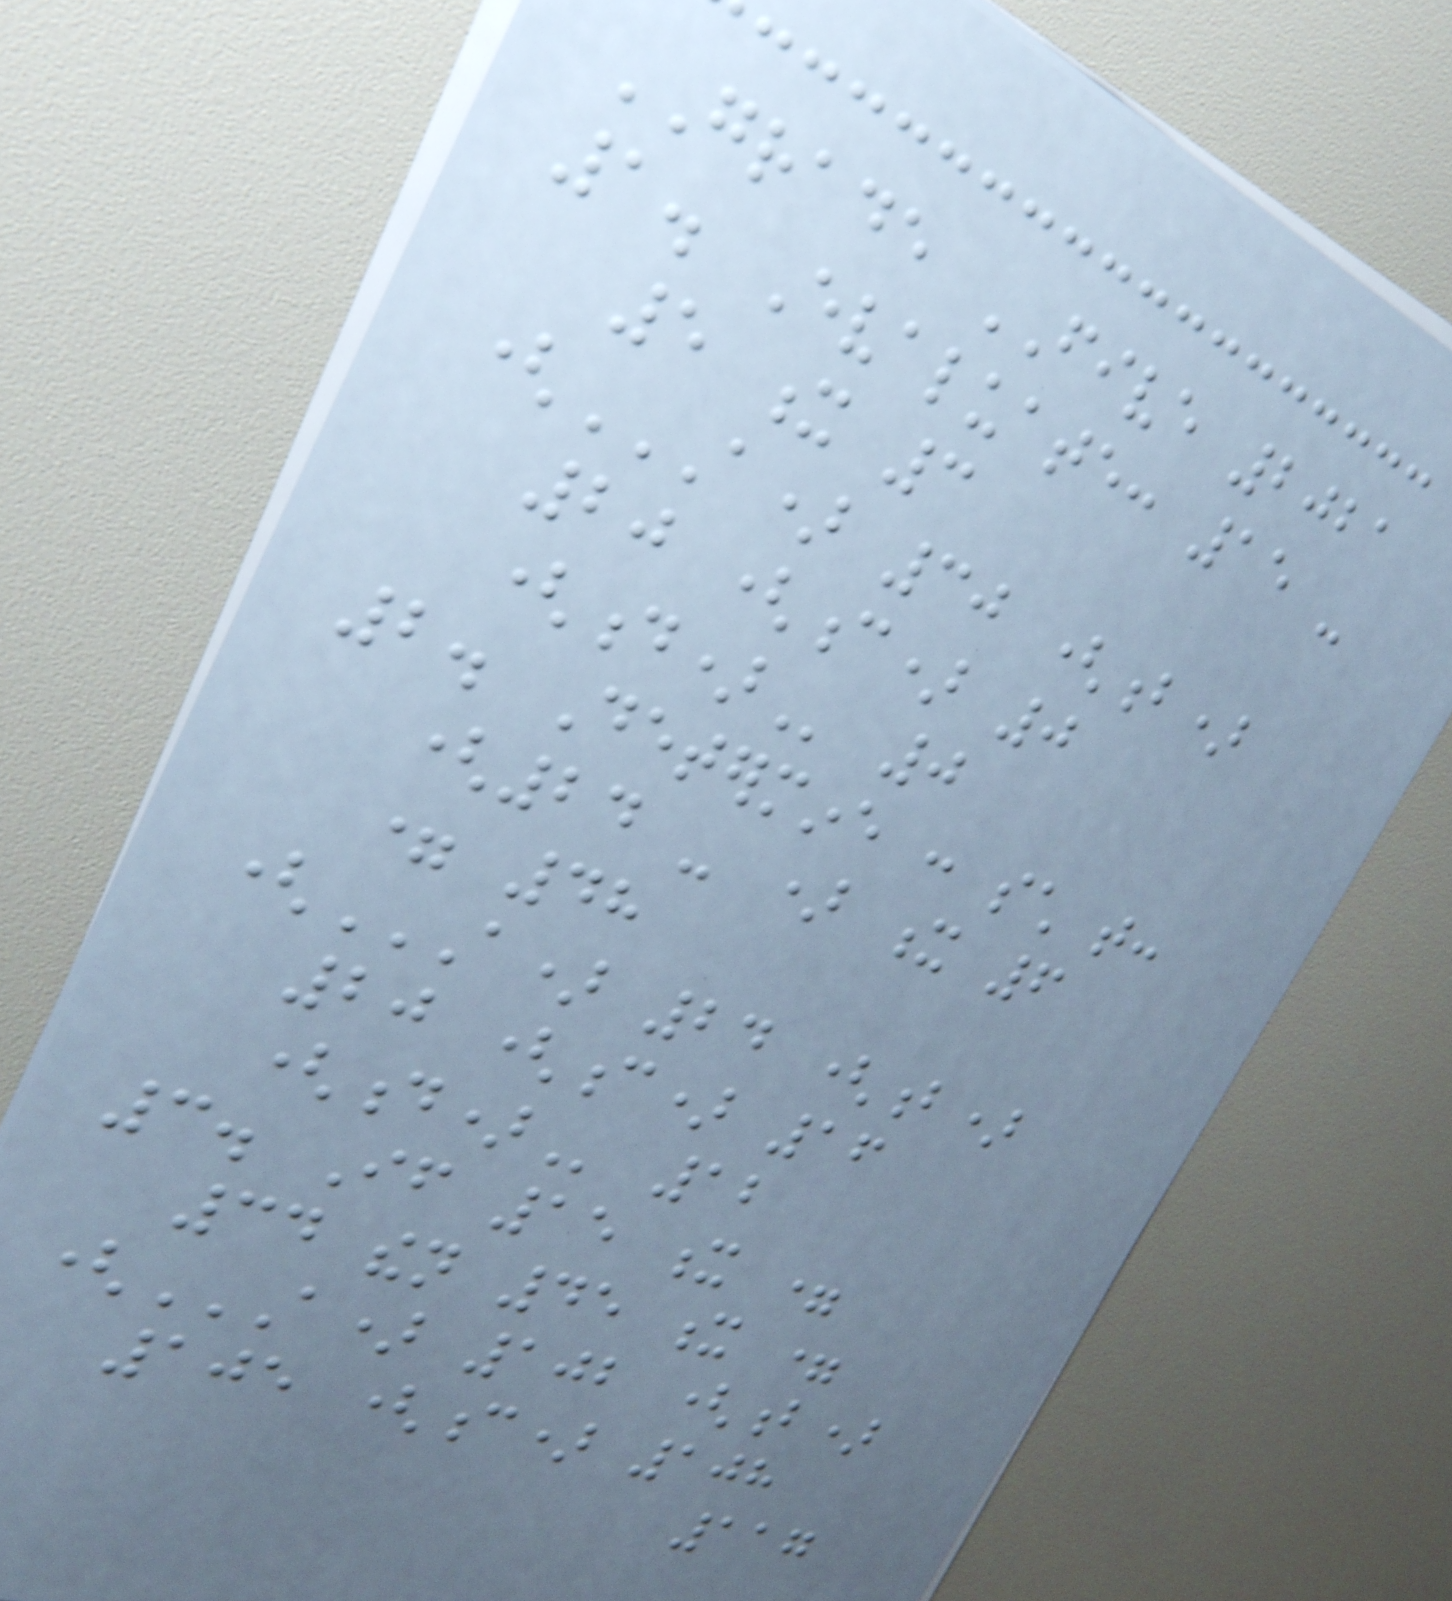GRADE FIVE 2021
1. Evaluate: 15 -
5 x 3
(A) 30 (B)
20 (C) 0
(D) 0
2. Determine : such that:
(24 - ) x 6
= 48
(A) 24 (B)
20 (C) 16
(D) 12
3. If 15 x =
34 then 45 x =
(A) 102 (B)
105 (C) 108
117
